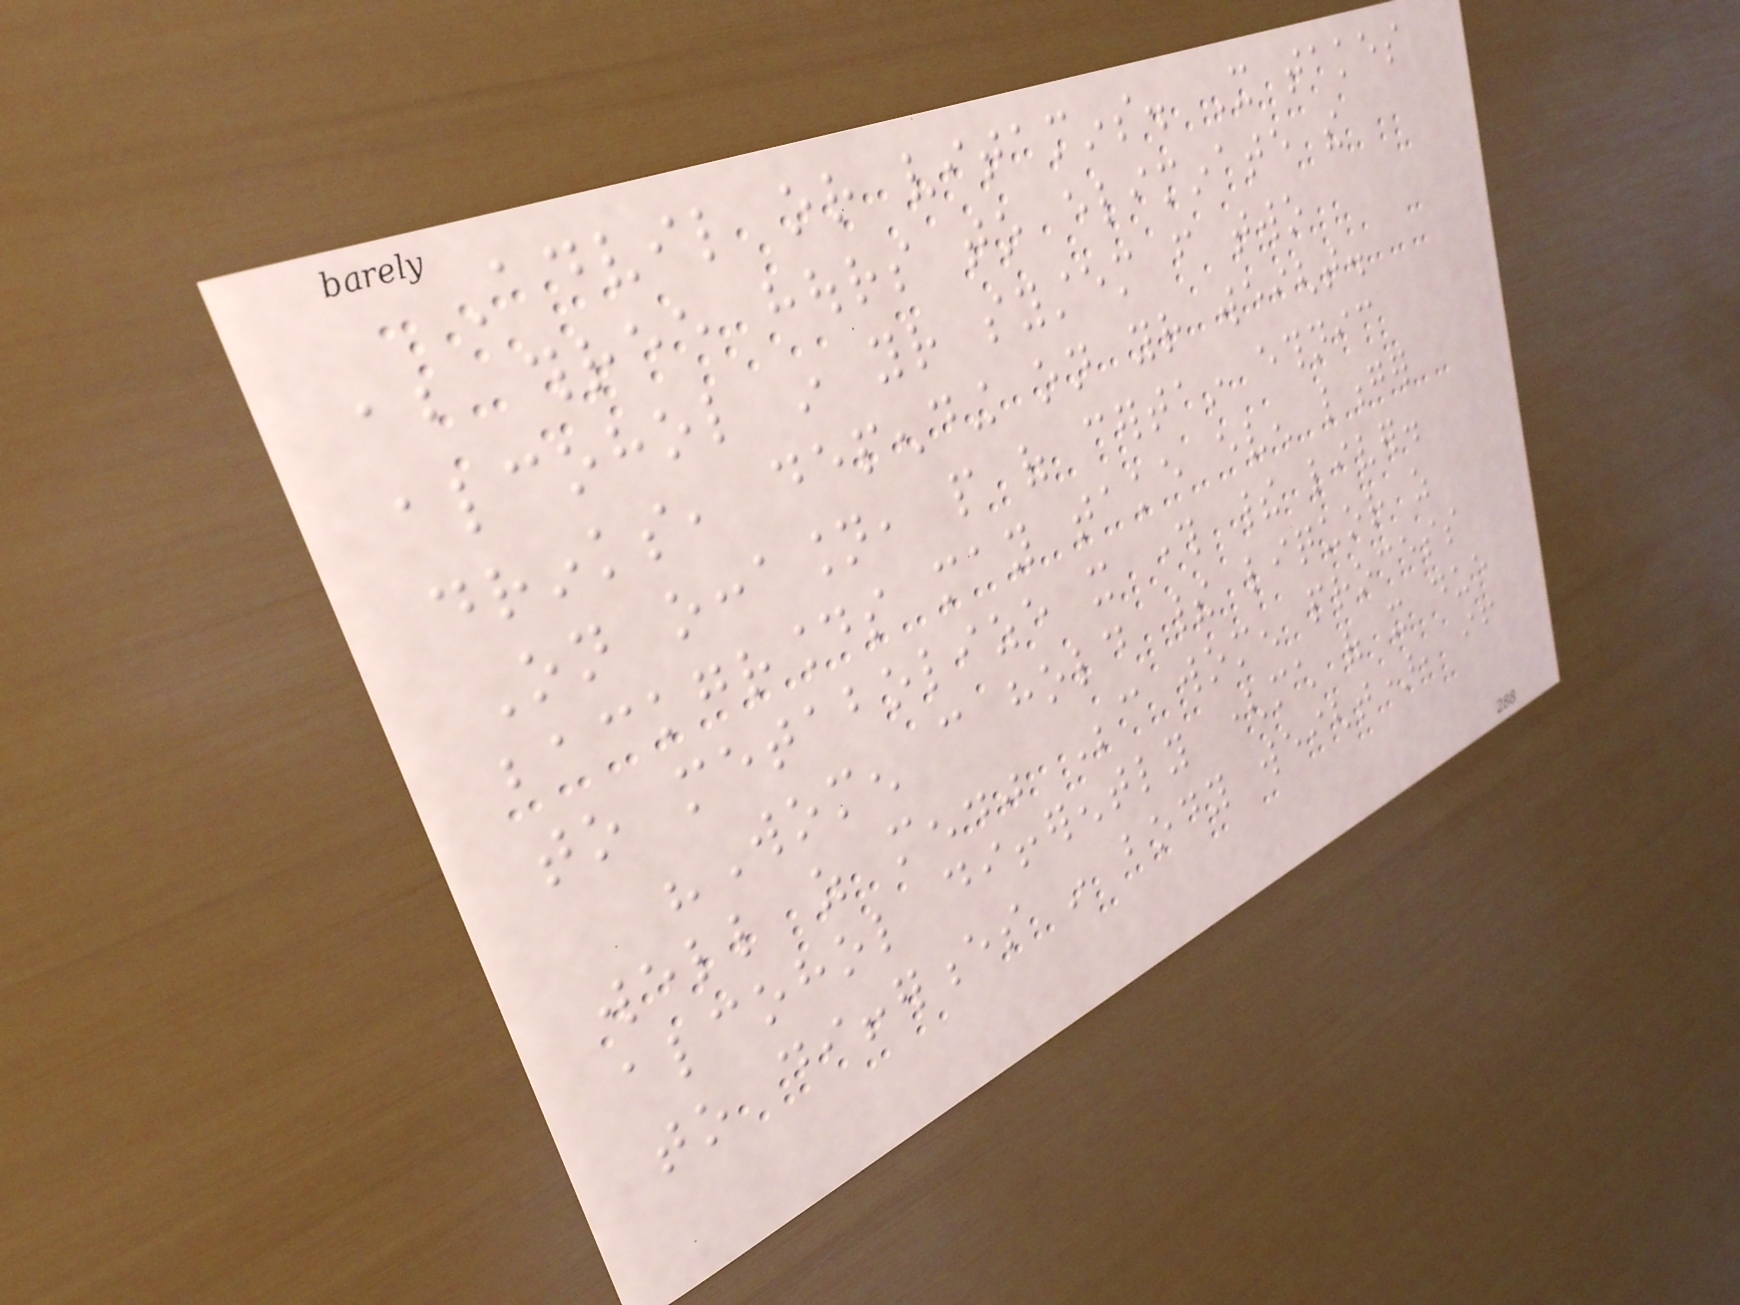Advil or vitamins. It takes
about three hours to eliminate the
alcohol in your system from two
drinks, depending on your weight.
On occasion, people of certain ethnic
backgrounds may take even longer
to metabolize it through their liver.
"Women can hold their liquor as
well as men." Because women process
alcohol differently (much of it due
to differences in body weight), if
